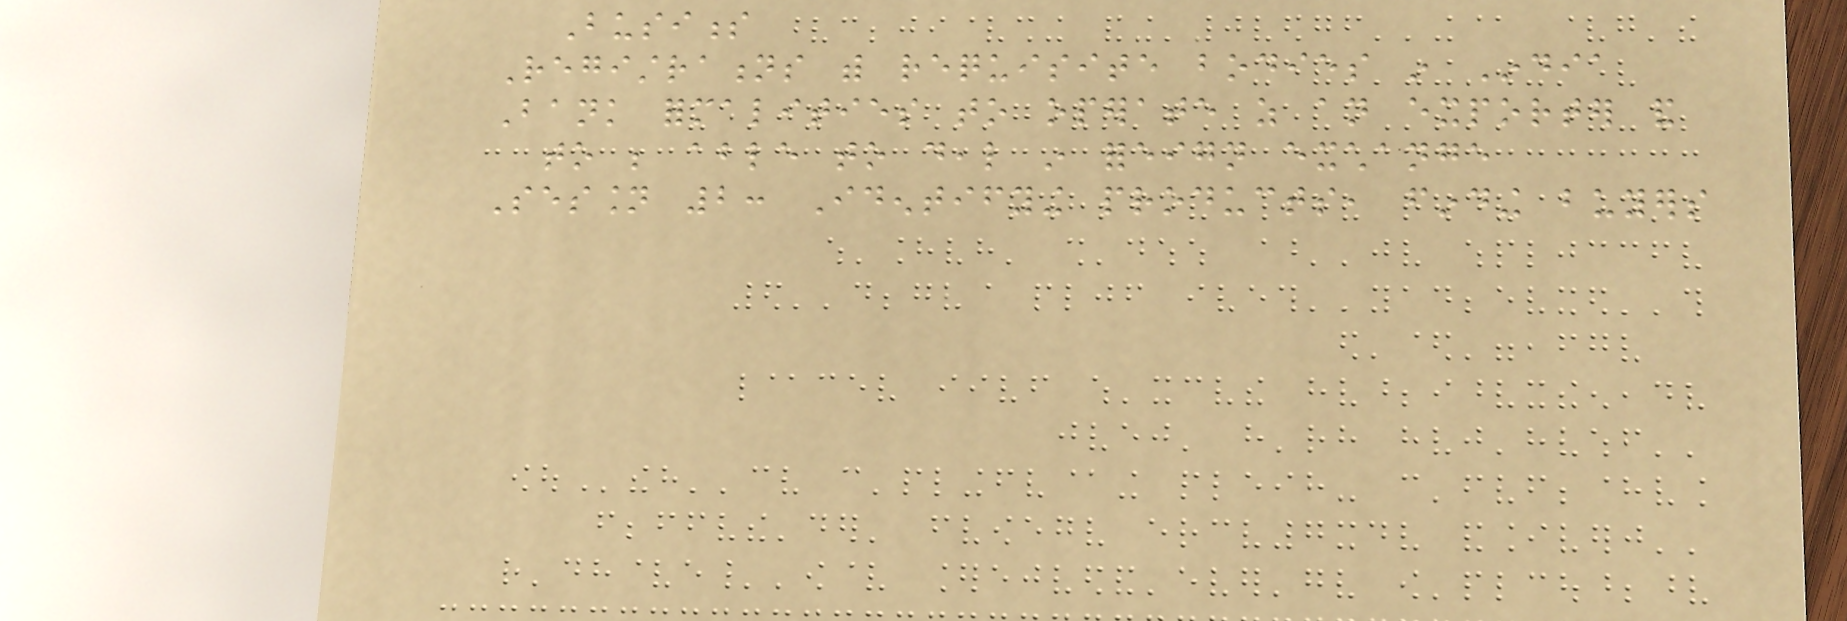Business
Registrations with requisite bodies in India
Bank formalities to operate as an exporter and
to be able to deal in foreign exchange
Session 2: Identifying products, finding buyers
